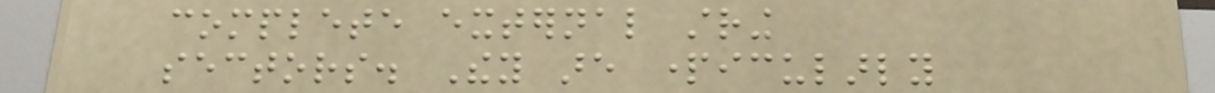complete external string
sectors. They are particularly
